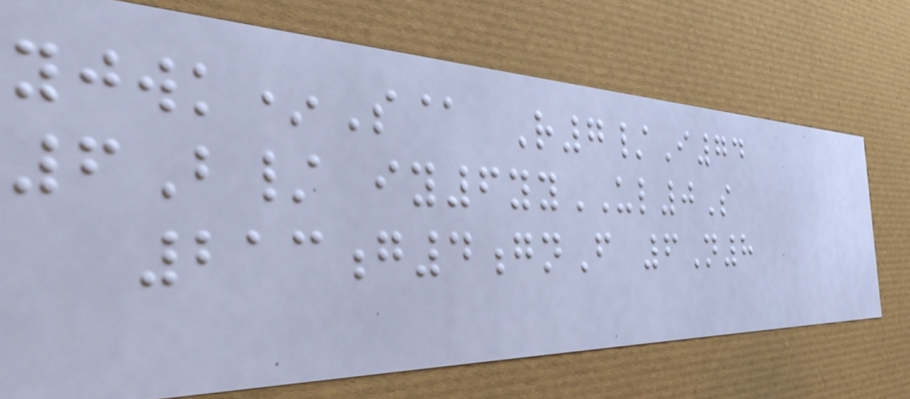yjwk*S@ R7/I74
6B/ iy6yyUL0S
213g4gnF 6N8
